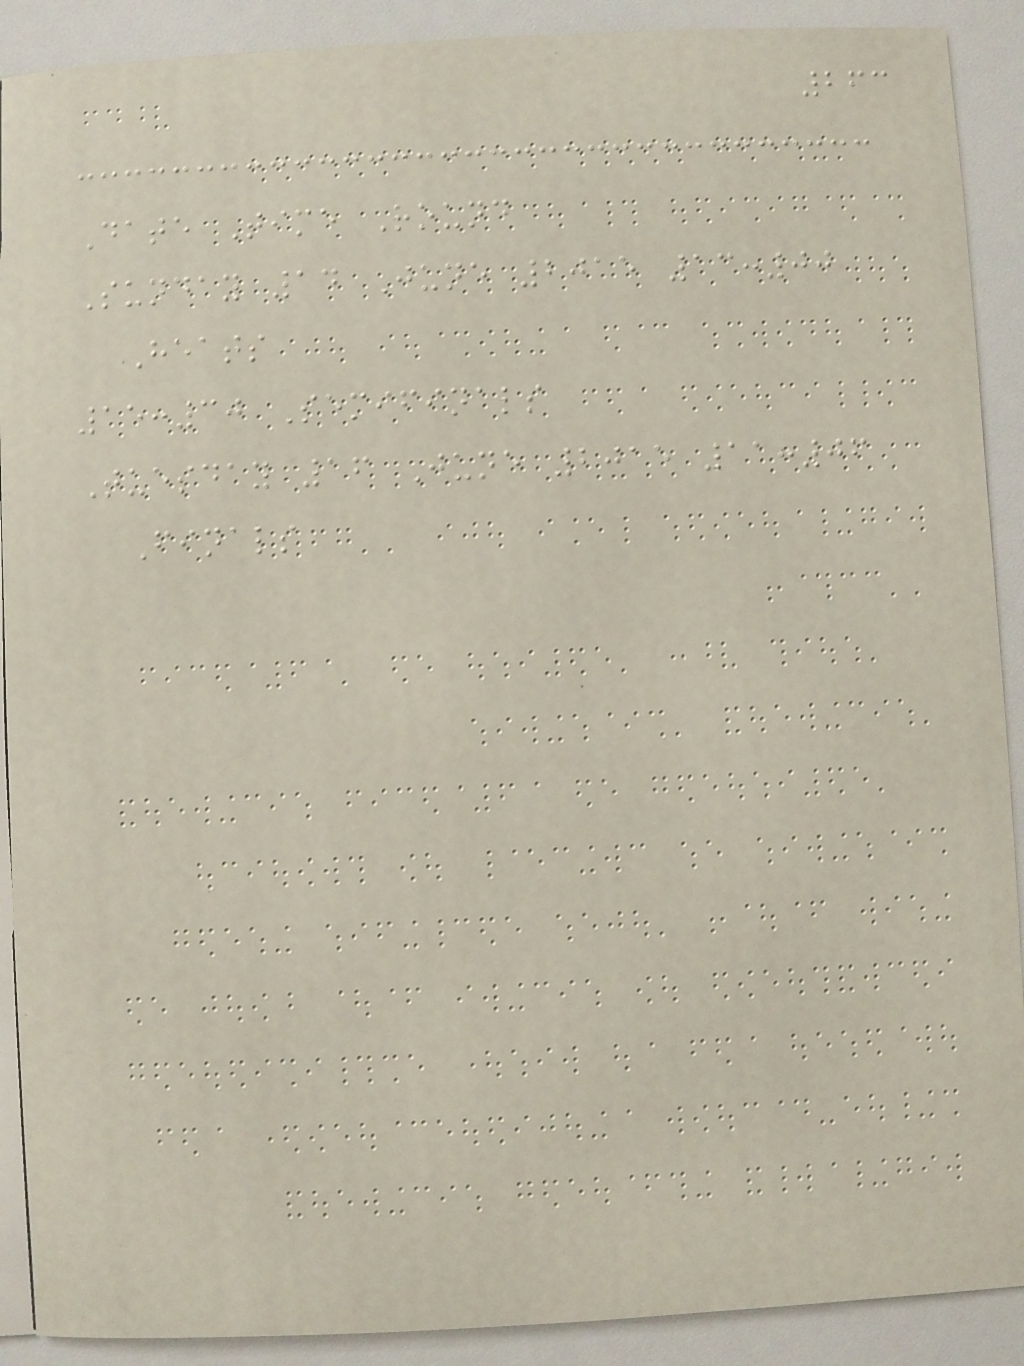263
Date Time Round
Sunday 14 June 2015 13:00
Heats
15:30 Semifinals
Tuesday 16 June 2015 11:06
Finals
